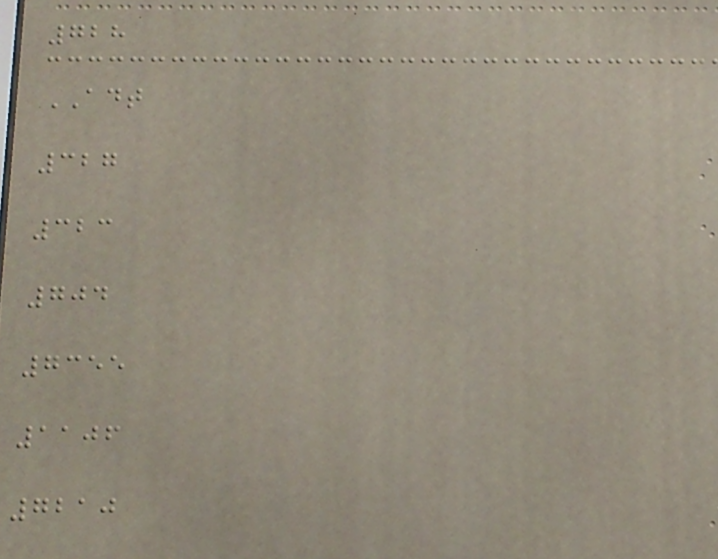728
ADT
327
323
704
7355
1106
7210
